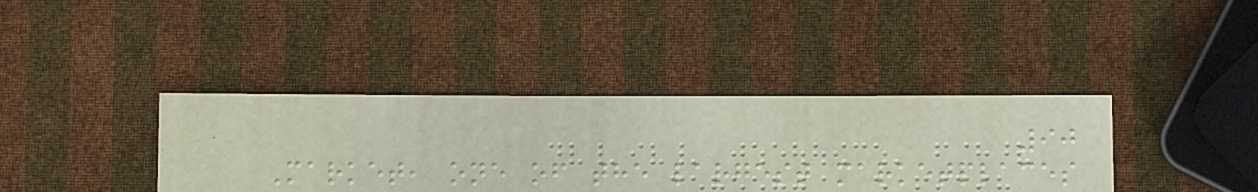90
Market, one of the largest marketplaces
